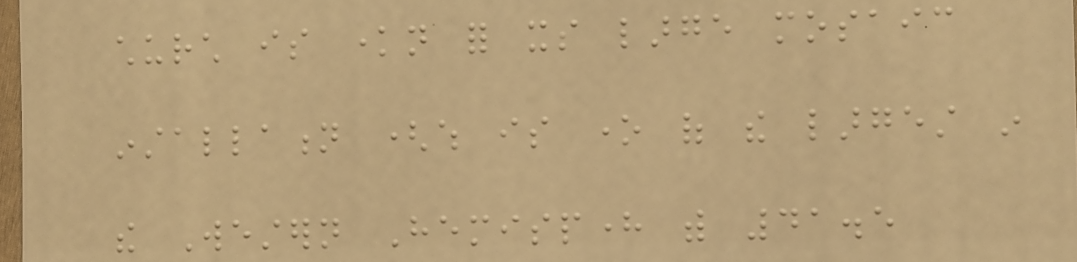church is known for its large mosaic
installation (which is one of the largest in
the Western Hemisphere with 41.5
